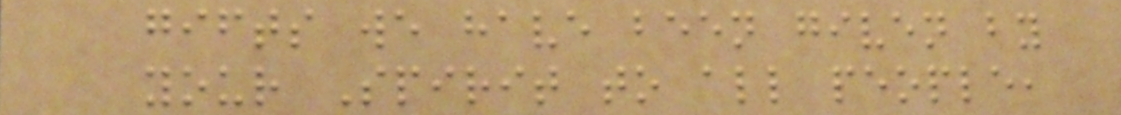gifts we have been given by
your Spirit to all people,
